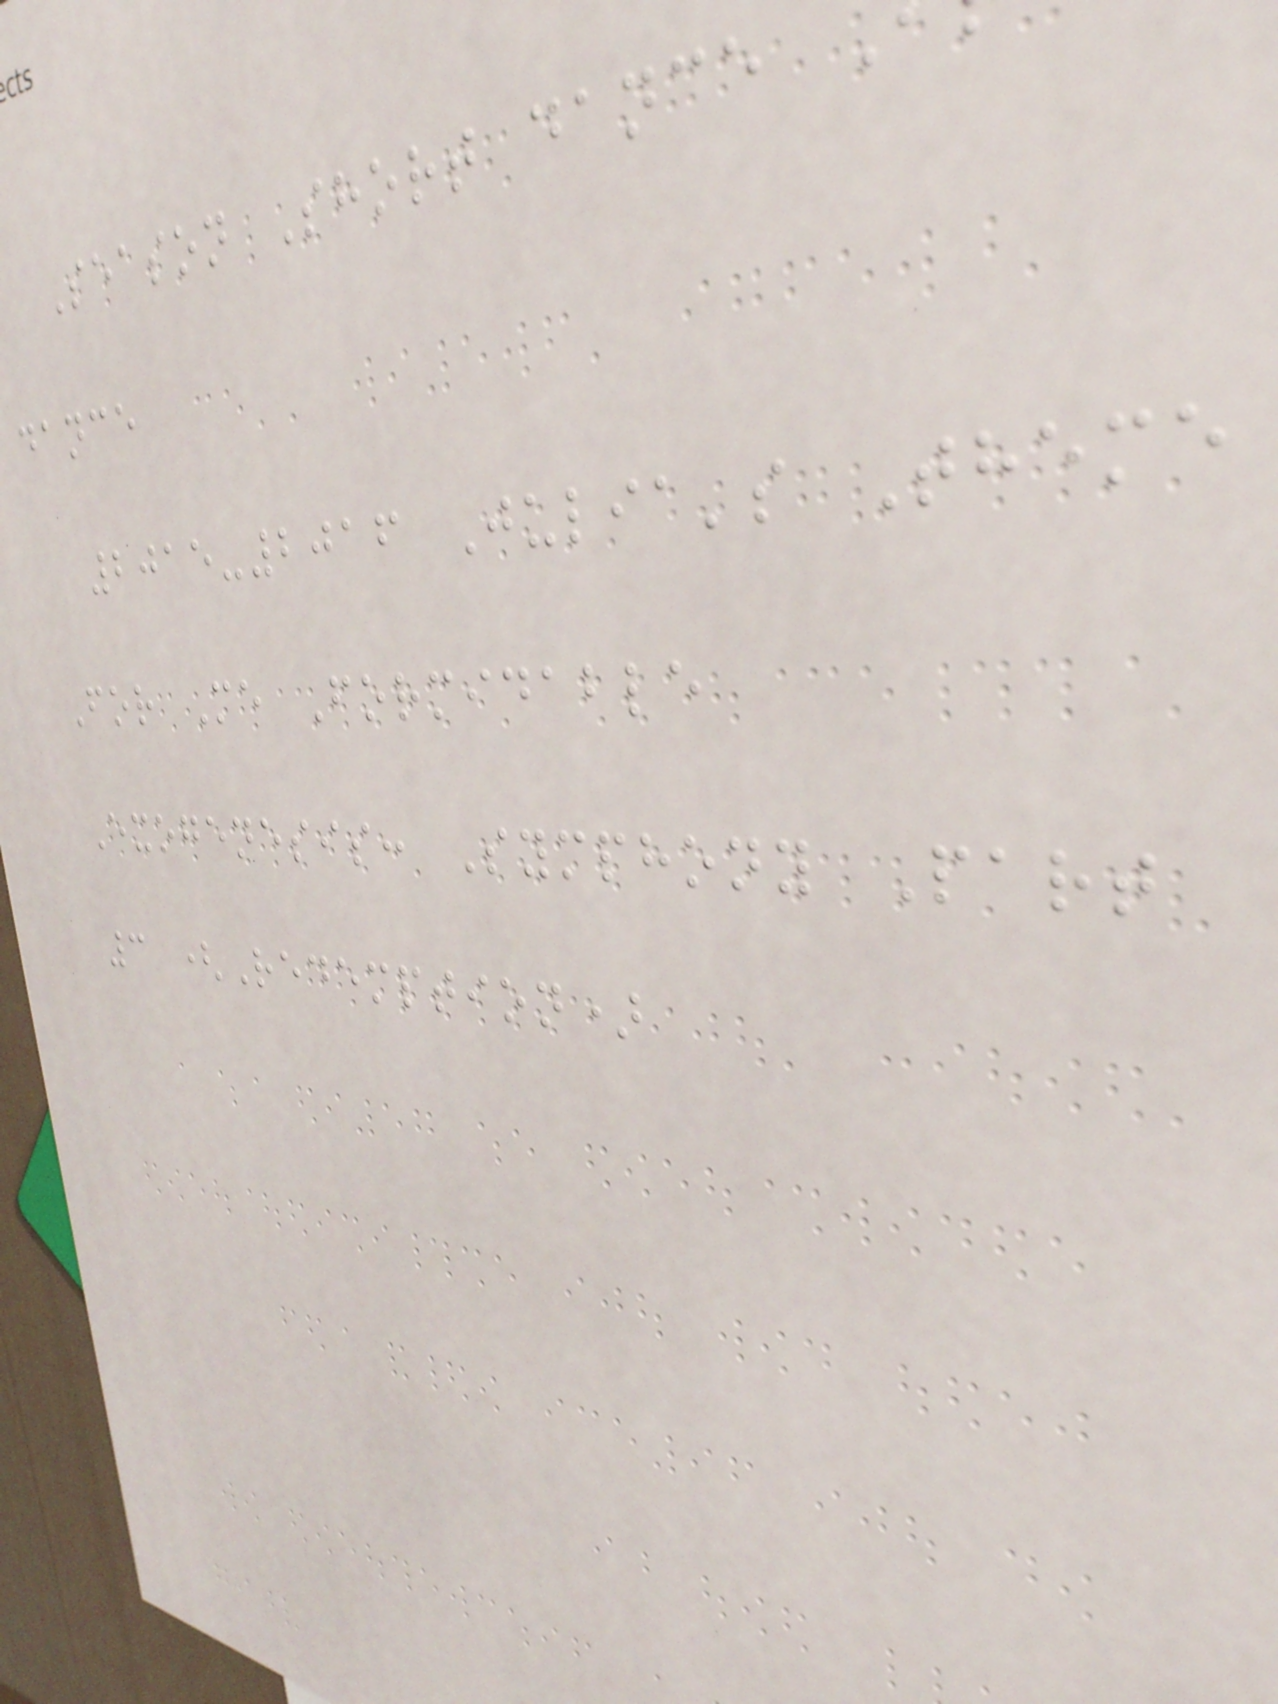Season Short dance
dance
2015-2016 Julia's Theme
For Me Formidable
Exogenesis: Symphony Part
3 (Redemption)
